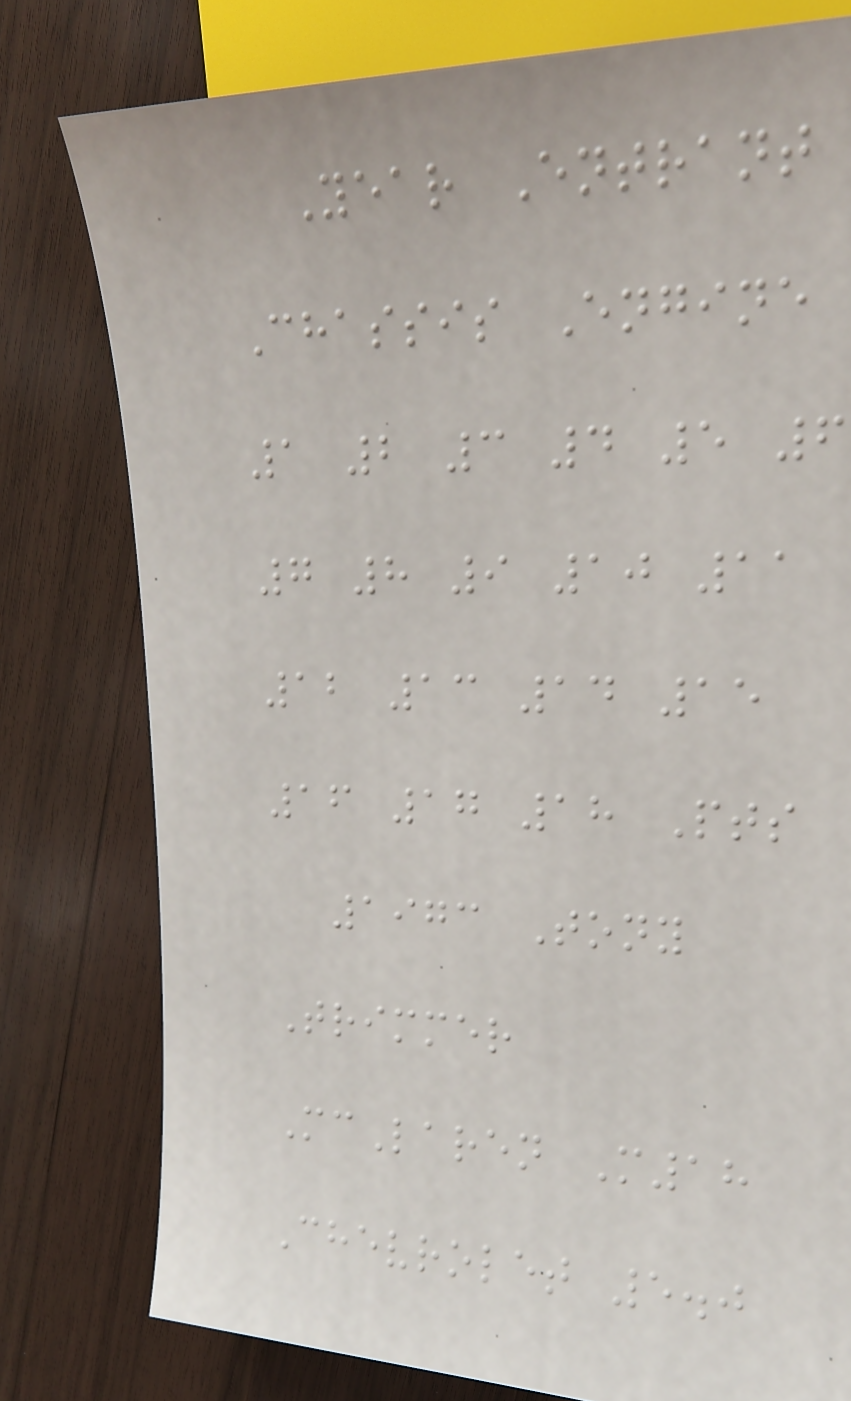Year Entrant
Chassis Engine
1 2 3 4 5 6
7 8 9 10 11
12 13 14 15
16 17 18 Pts
1973 Tony
Trimmer
McLaren M18
Chevrolet 5.0
